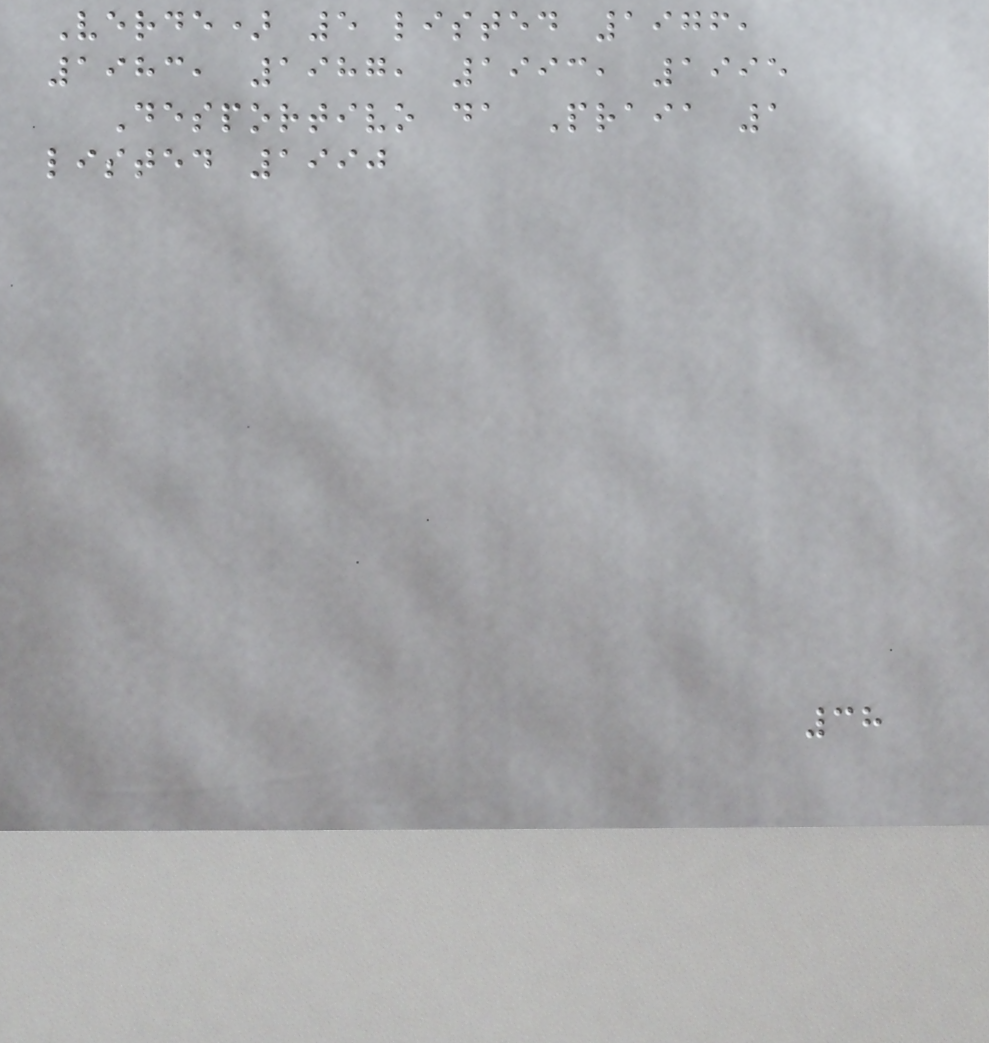Verde) 5 listed 1976,
1983, 1987, 1993, 1995
Desportivo da Praia 1
listed 1990
38
